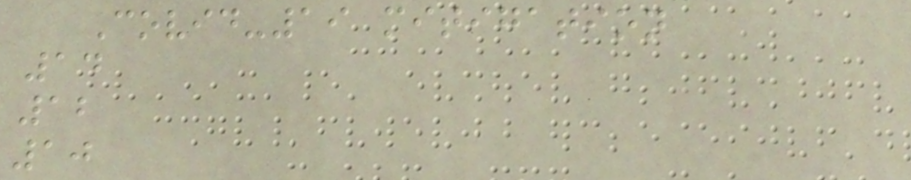Covid-19 mitigation
14
12
10
